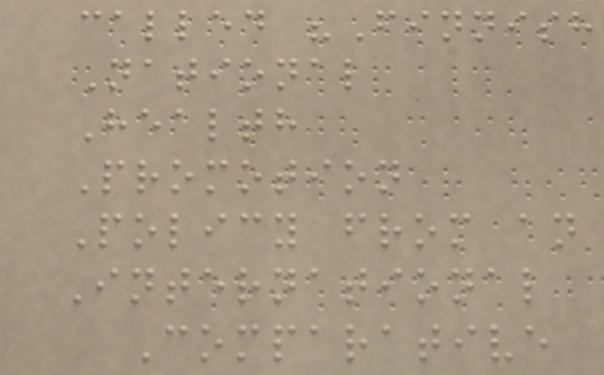called "Finnish
National
Health
Promotion
Policy from an
International
Comparative
